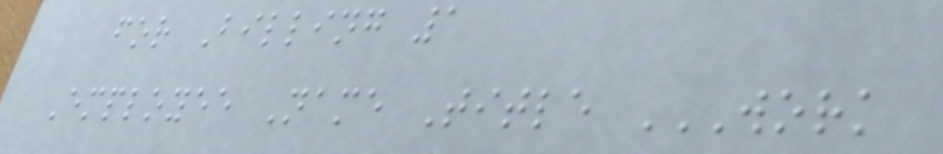for Billing 1
Employee Name Title WORK
